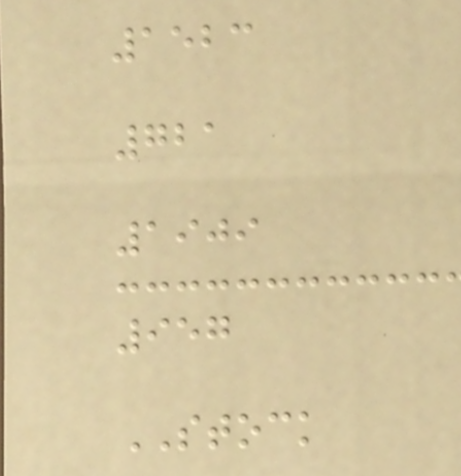1523
721
1909
957
STOCK
